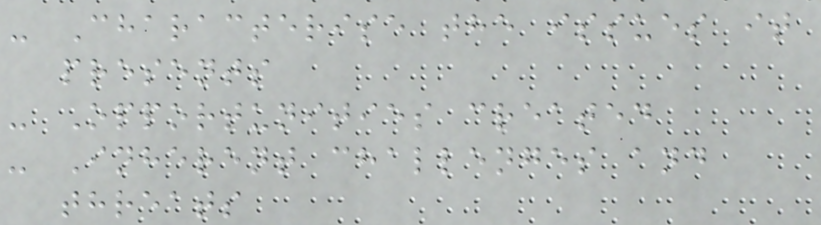- Characterise the issues it
presents
- Opportunities created
- Inherent challenges and
threats
